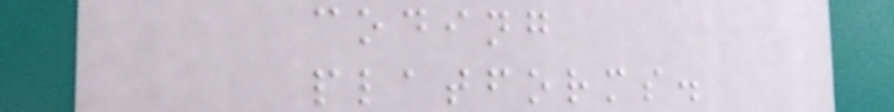coding
platforms.
